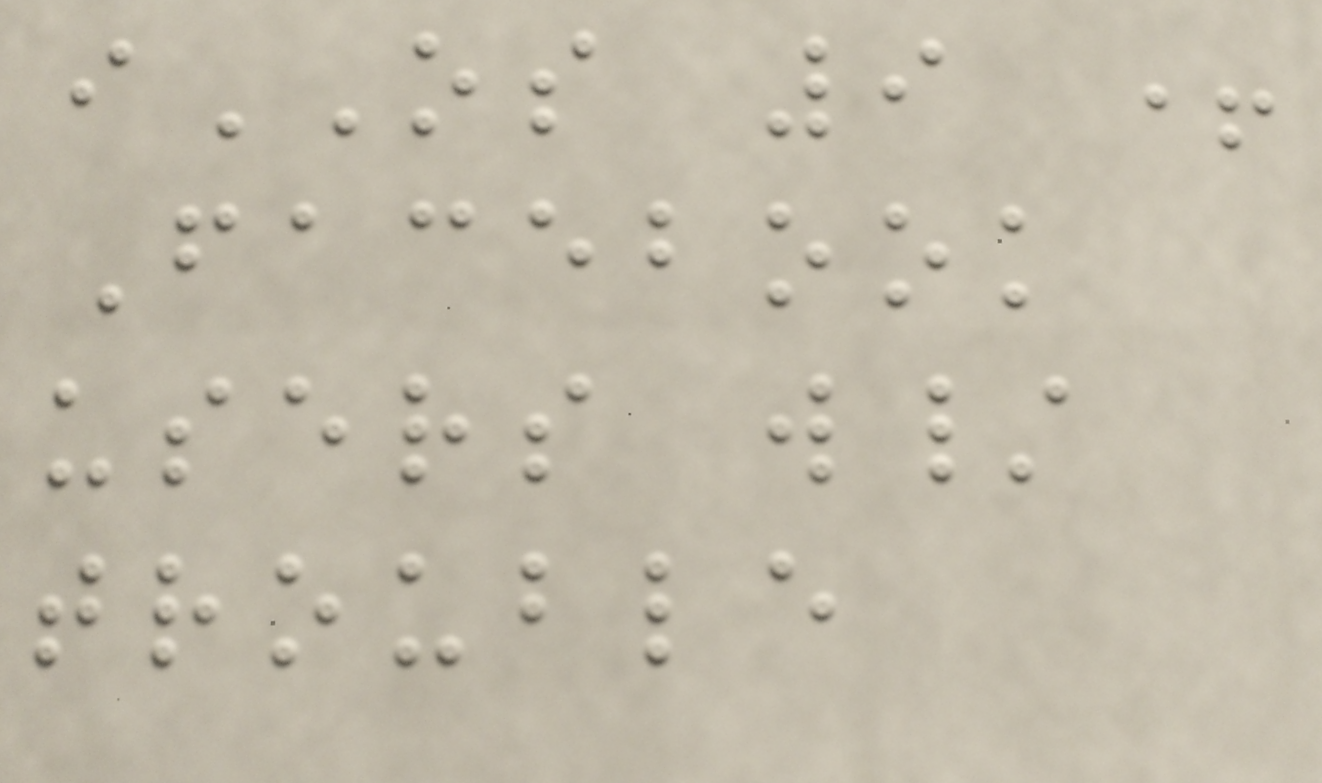iOS 9 +
Facebook
users w/
trouble
